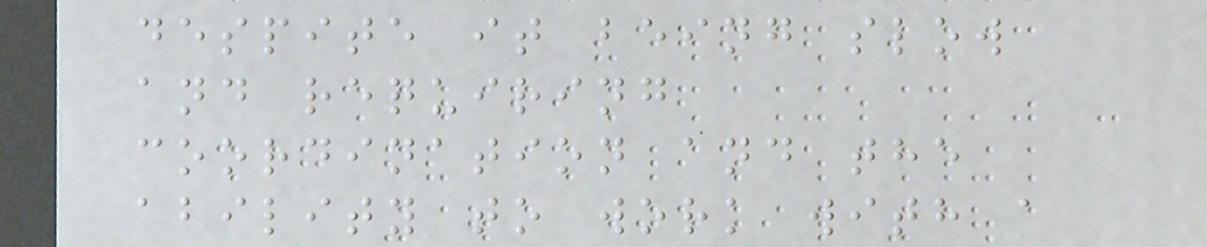despite it being slow
and requiring
coordination and the
ability to work with a
